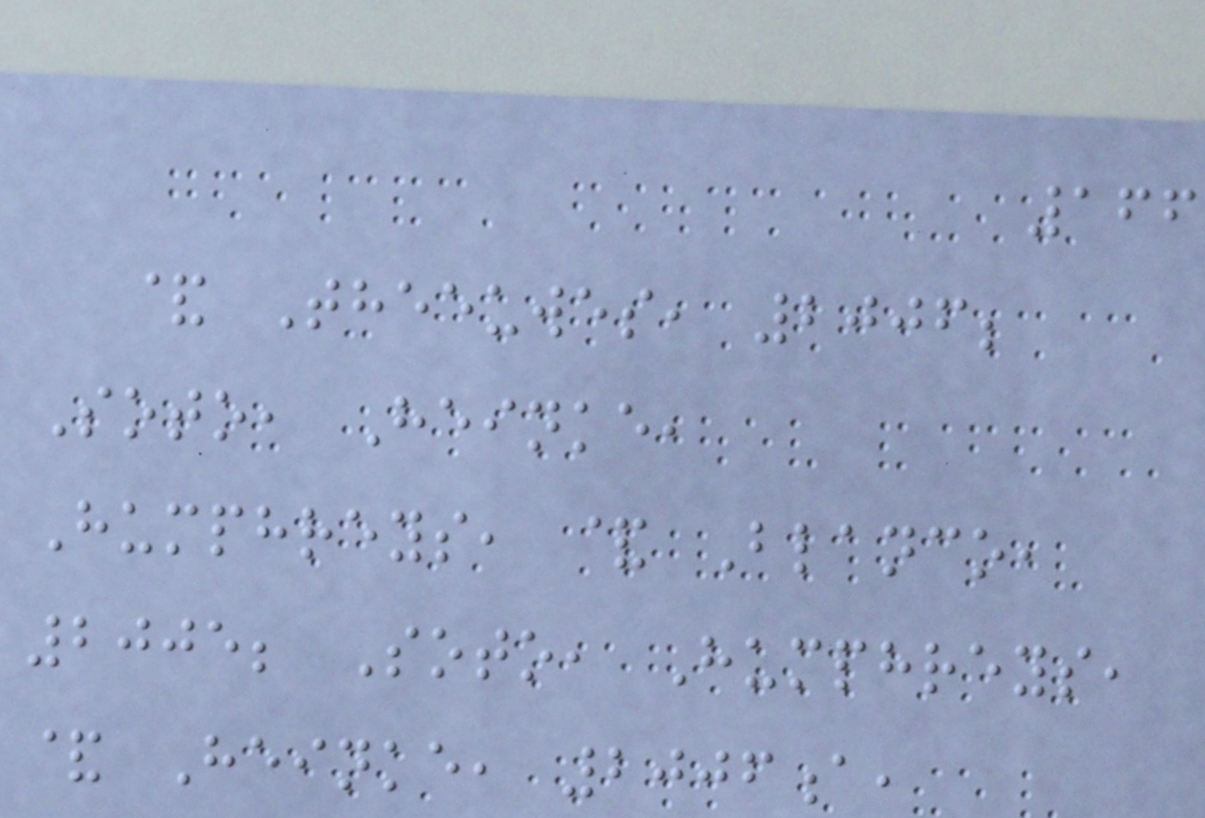166
& Theeuwes, 2006;
Soto, Heinke,
Humphreys, & Blanco,
2005; Soto, Humphreys,
& Heinke, 2006a,
